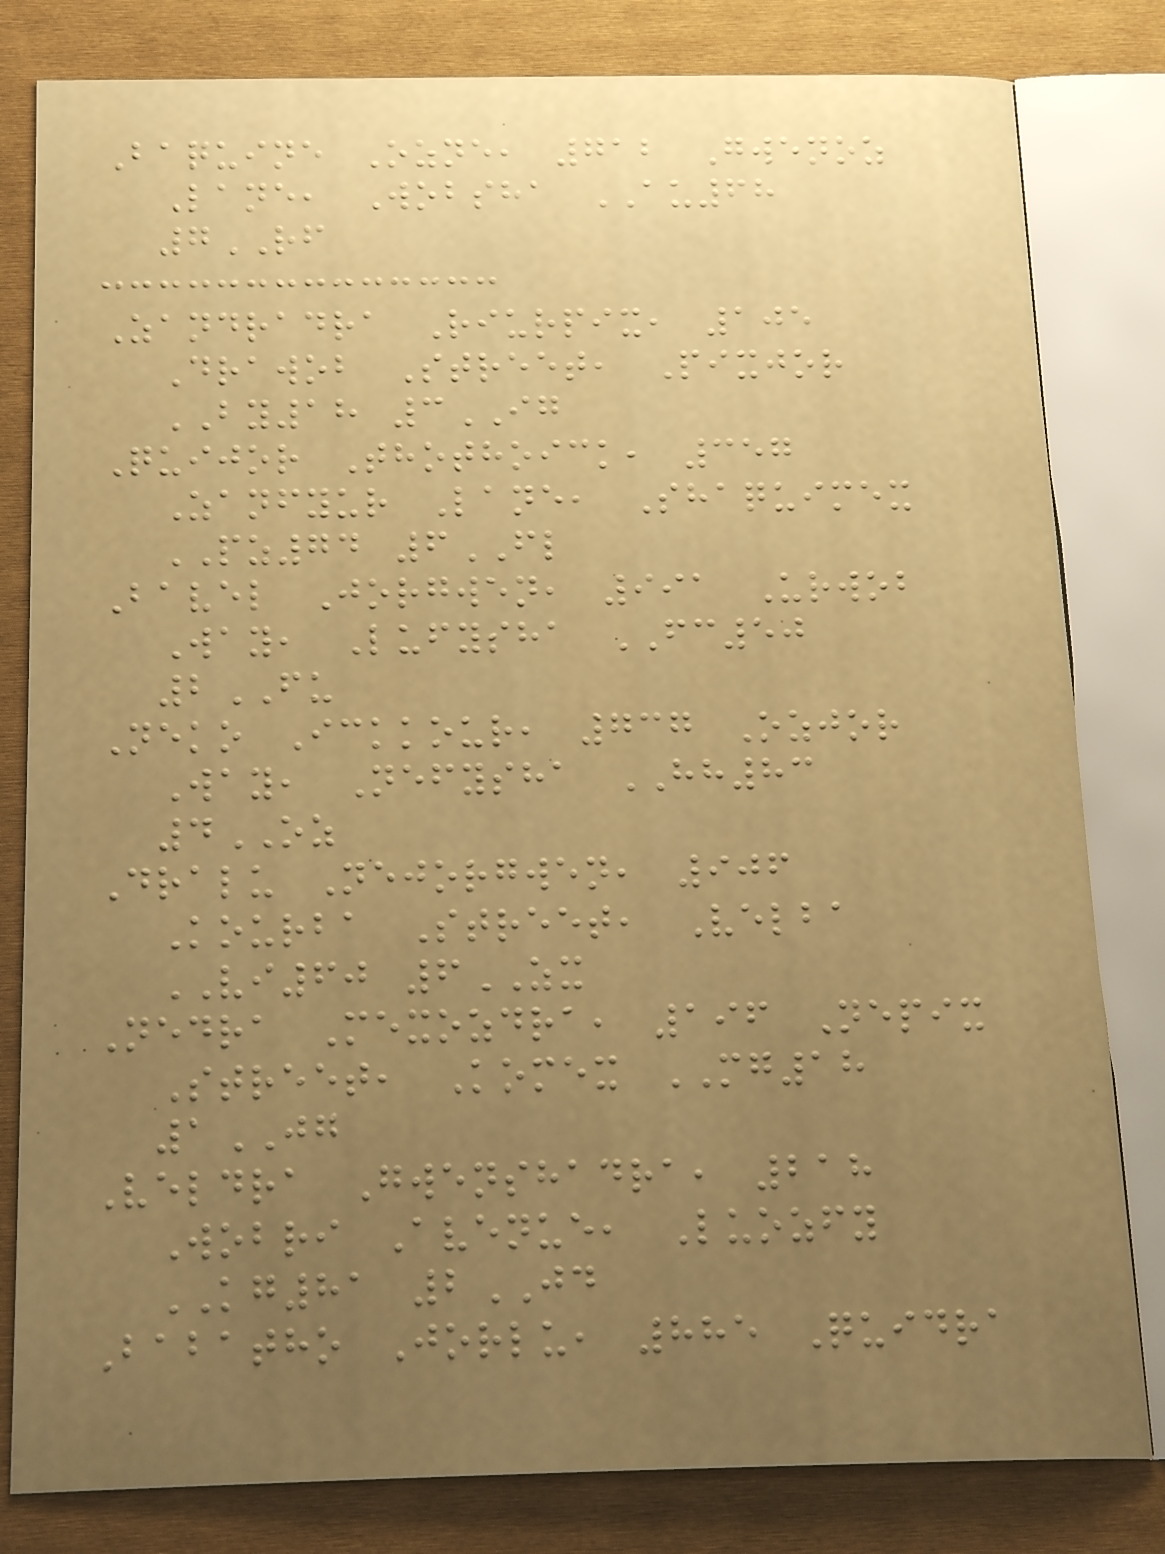Baquine Ozne, 712 Gwenoz
Lane, Wobsha AU68
7RF
Zandradra Riurpix, 105
Drawob Street, Pixjor
BY18 3IG
Quijor Thothoick, 357
Zanfyur Lane, Shaquimex
PZ74 6FL
Bavel Jorgwen, 991 Urwob
Way, Lufysha FC50
2FU
Neko Ickkour, 737 Ozjor
Way, Nefysha HH83
4OZ
Dralu Nejorgwen, 906
Kourba Street, Velba
VI60 6ZX
Nedra Mexozdra, 196 Nepix
Street, Komex MG18
1JG
Veldra Gwenshadra, 218
Wobri Avenue, Luozfy
KG81 2JD
Babatho Jorlu, 885 Quidra
